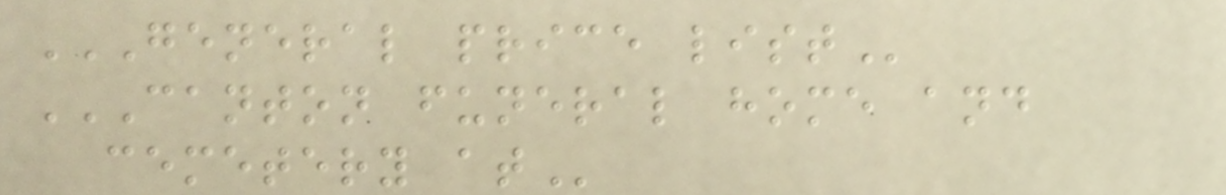GENERAL PRICE LIST
CANTON FUNERAL HOME AND
CEMETERY AT
